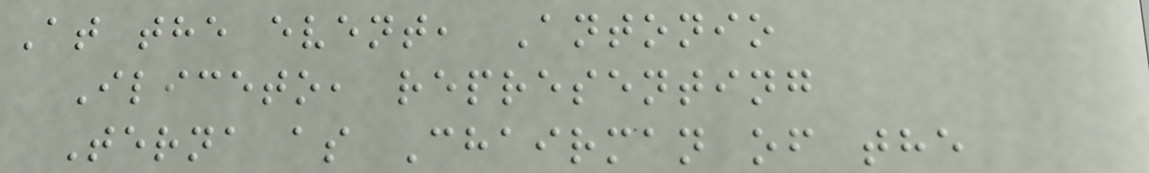At the event, Antonio
Iliceto, representing
Terna as Chairman of the
